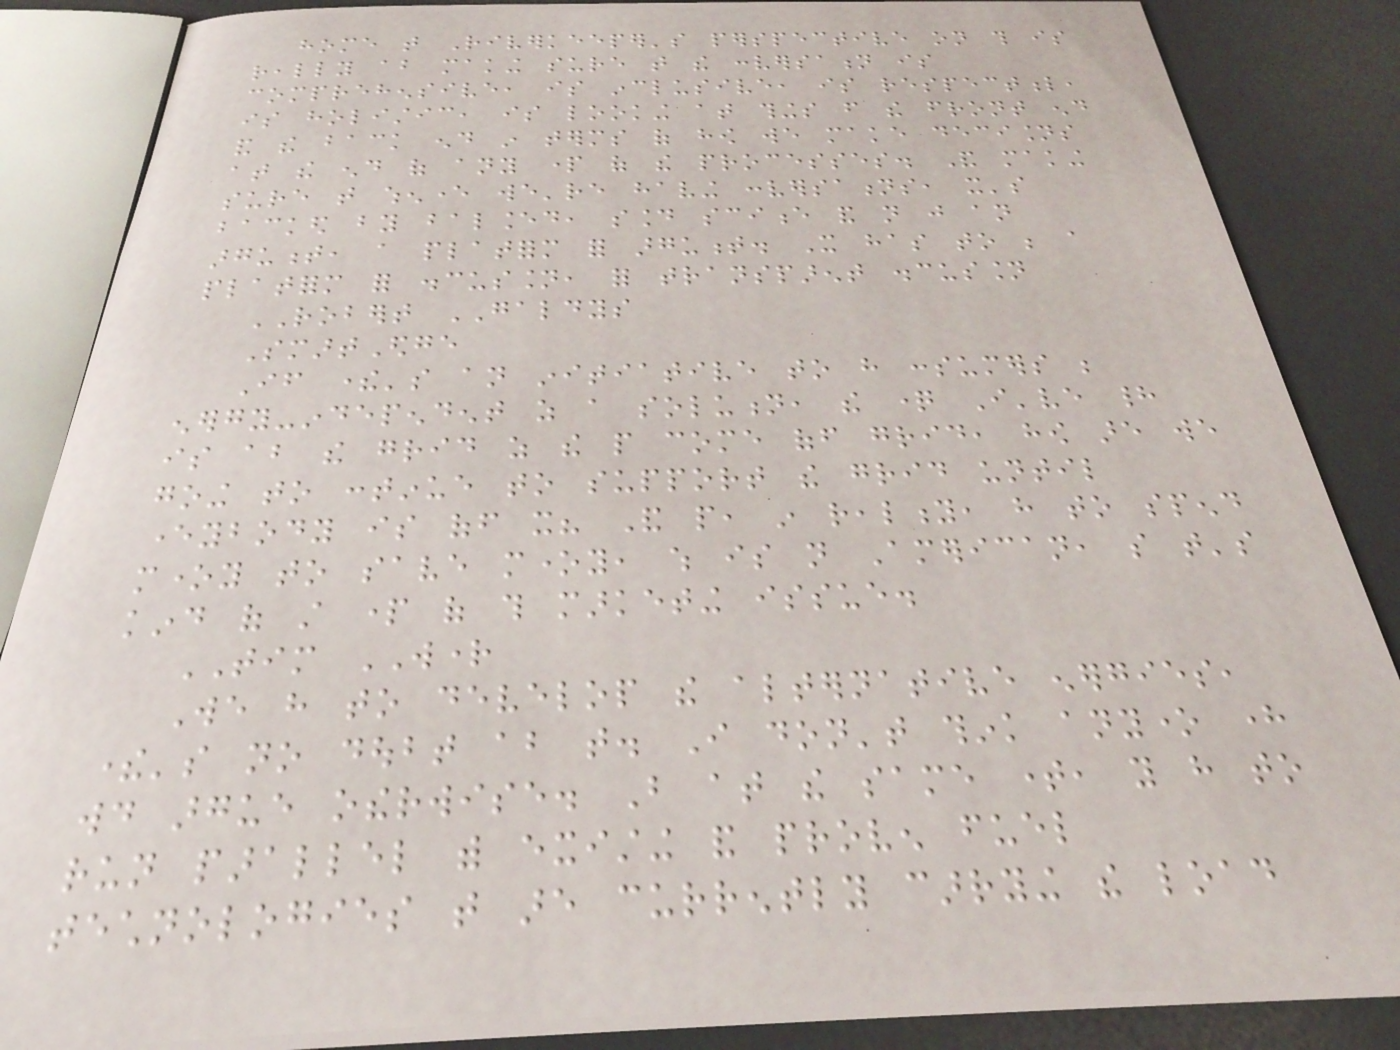home that Riverkeeper's perspective on this is
really about making sure that the conversation is
comprehensive, is inclusive, is respectful,
is holistic, is looking at things from the front end
and the back end in terms of how we make decisions
at the end of any part of the processes. And making
sure that whenever we're having conversations, it's
backed by balanced, sound science and not just an
argument, a platform for argument. It has to be a
platform for discussion, for transparent discussion
ROBERT GALDYS
SmartEdge
If there's an initiative to have consumers be
energy-independent as a solution, the question I've had
is about the grid as the people come off grid, how are we
going to continue to support the grid until
everybody is off it? And people, in reality, have to spend
money to save money, which is not American, so that's
kind of still part of this marketing issue.
TIM WRIGHT
We have to develop the alternative energies,
there's no doubt about that. I don't think anyone here
would argue otherwise. But at the same time, you have to
run parallel with existing and proven fuel
technologies that are currently carrying the load
